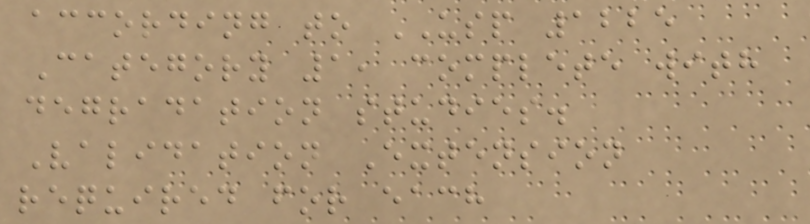according to USP 1225
Category 1, complete with
degradation studies.
Validation Extension
required for each
